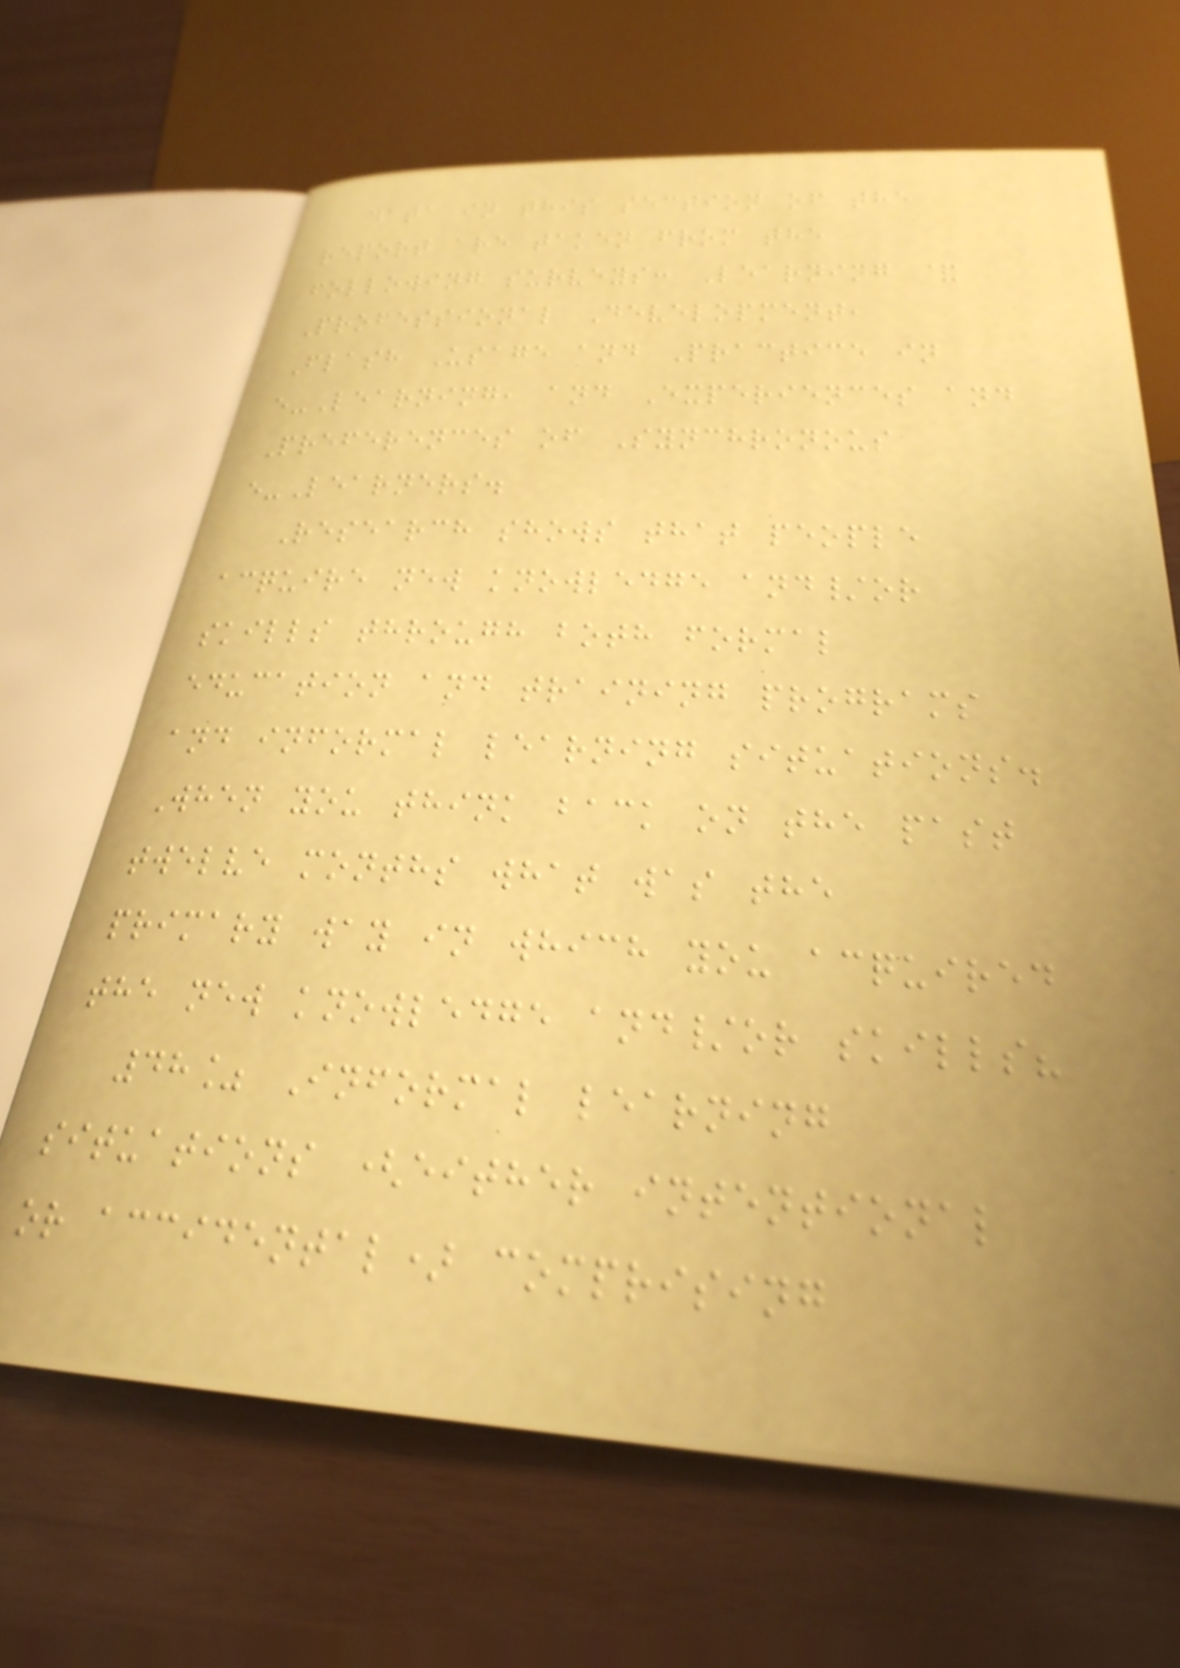data in this section of the
report are taken from the
following surveys: Learning &
Professional Development,
Flash Usage and Practice in
e-Learning, and Experiences and
Preferences of Synchronous
e-Learners.
Research shows that people
acquire new knowledge and/or
skills through both formal
education and training programs
and informal learning situations.
When you think back on the past
twelve months what was the
primary way in which you acquired
the new knowledge and/or skills?
48% Informal learning
situations (either intentional
or accidental) comprising
